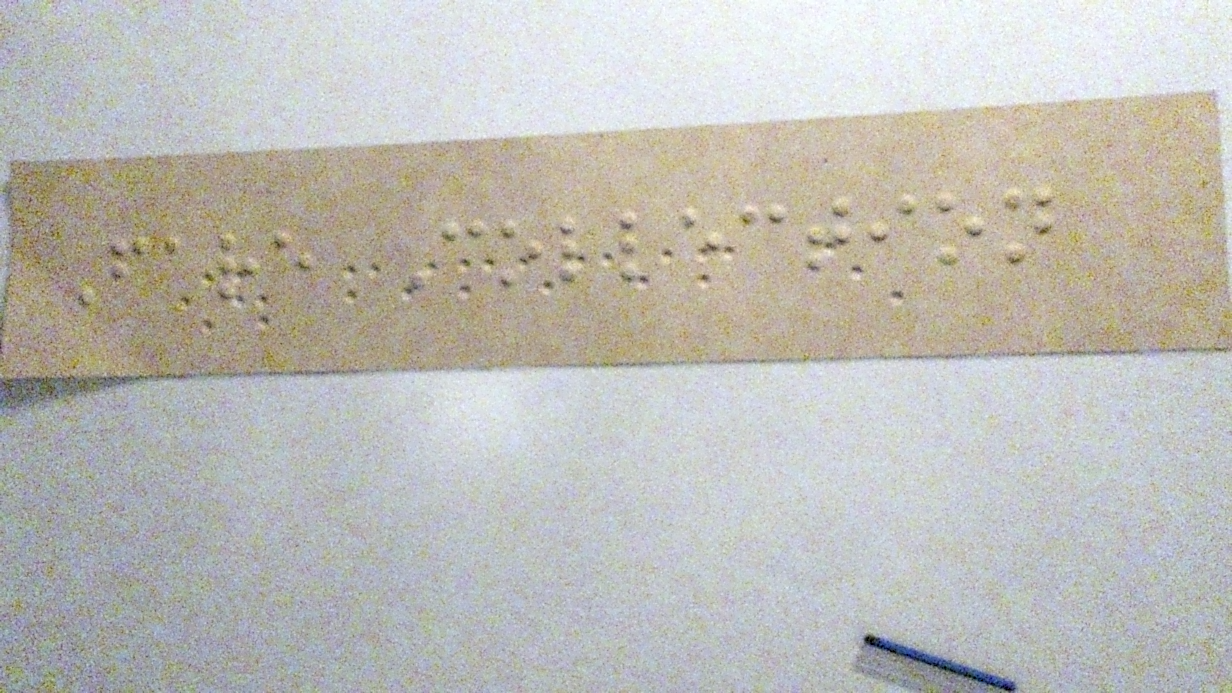Fare Collection
